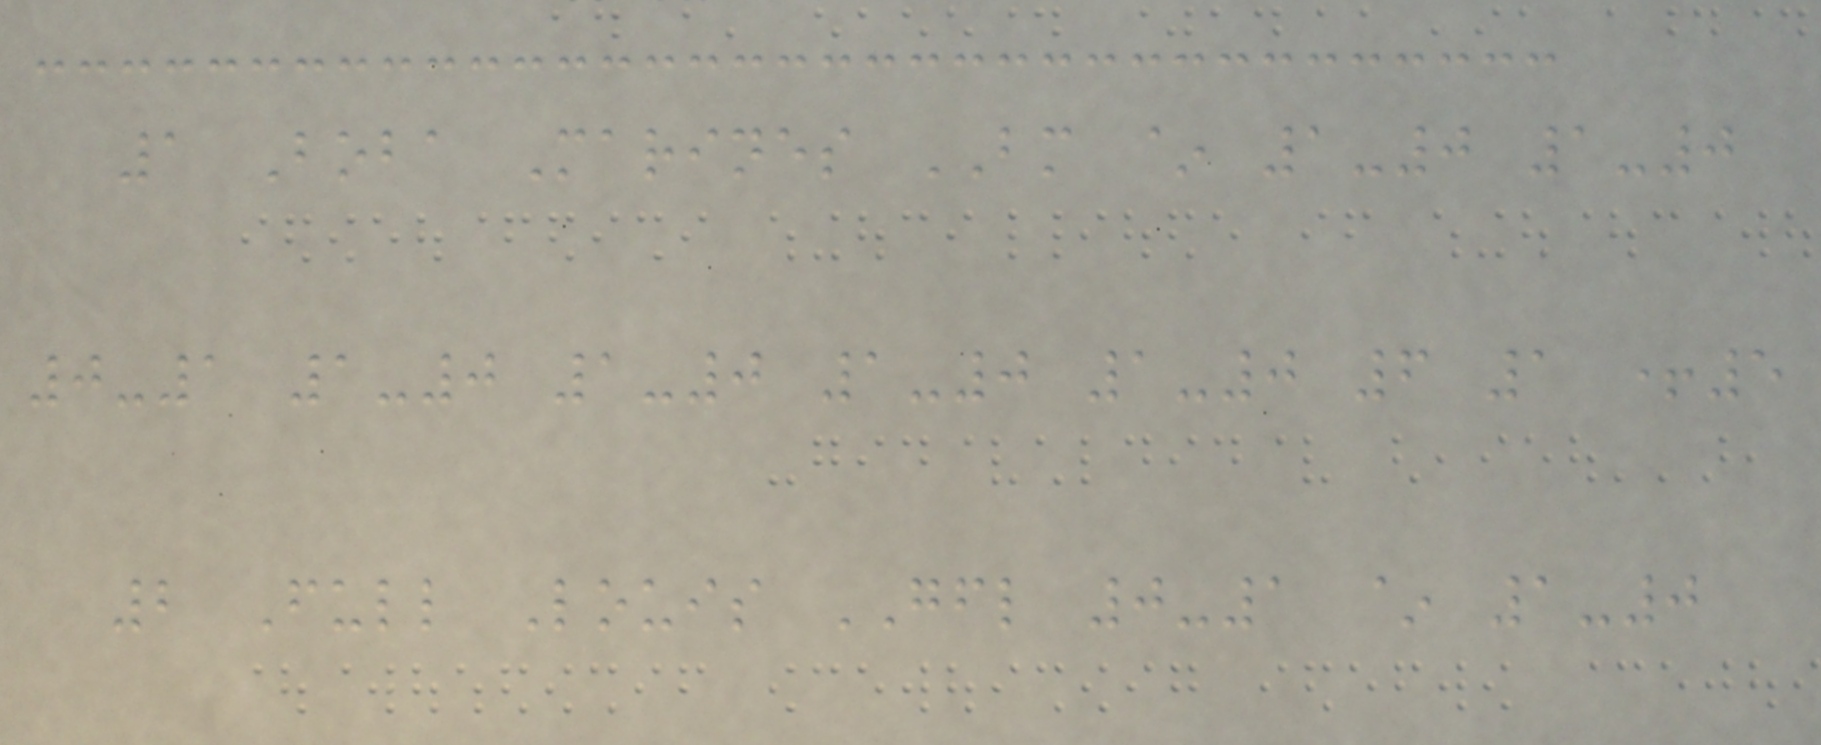1 Boba Marines BM ~ 1-0 1-0
0-1 1-0 1-0 1-0 1-0 6 1 +5
2 Full Louis GFL 0-1 ~ 1-0
